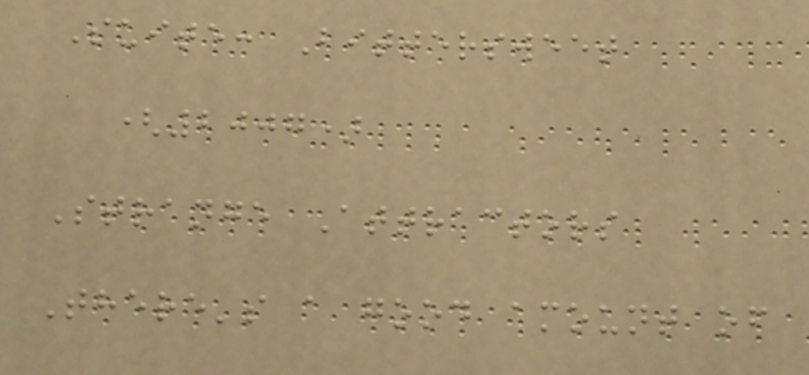Suite: Bittersweet
(2007)
Strange Attractors
There's a good amount of
